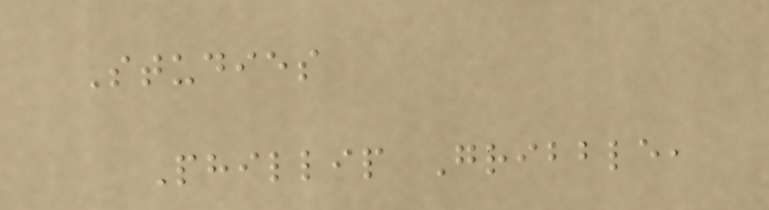Studies
Phillip Gribble,
